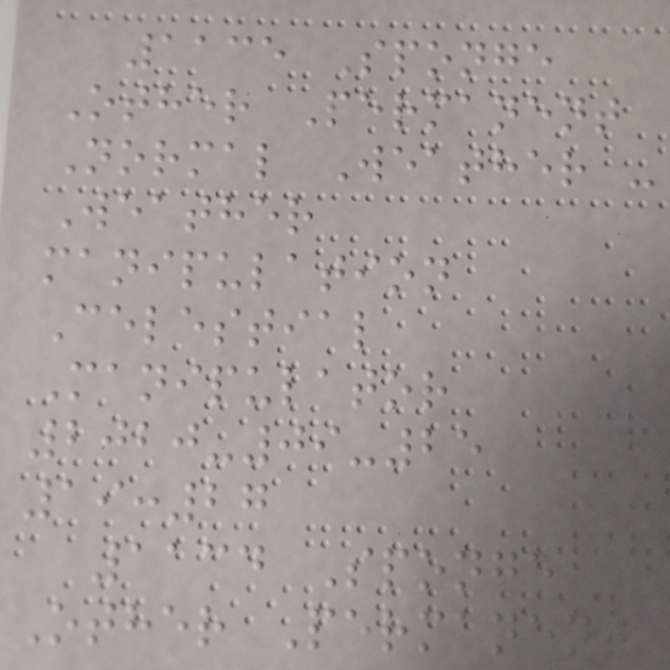1135 Sponge
Other Permanent
Normal Weather -
Weather
manipulation
Celestial
Manipulator
2020-09-25
19:27
1134 Sponge
Other Permanent
